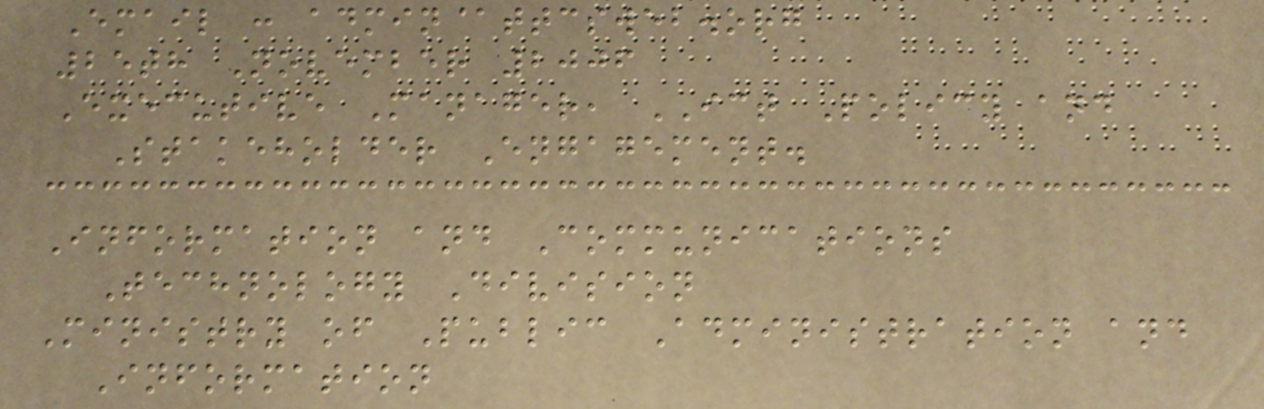Email : admin@ttcsweb.org
25th November 2006
Executive Manager, ICT Policy and
Stakeholder Engagement.
Information and Communications
Technology Division
Ministry of Public Administration and
Information
